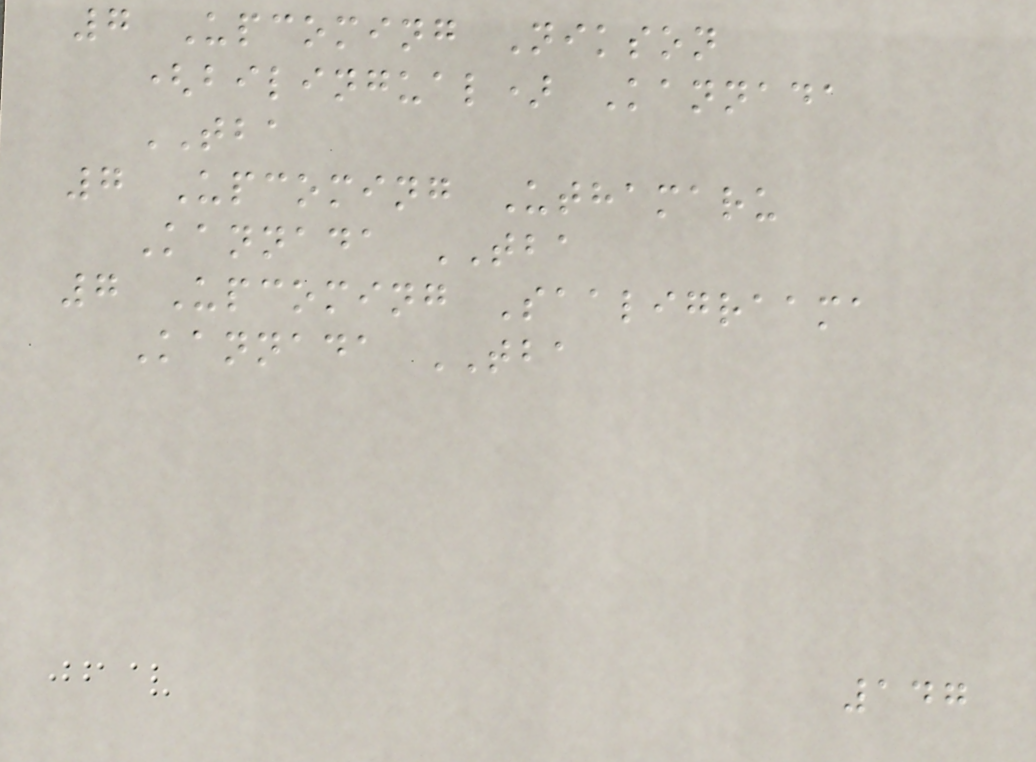7 Upcoming Nikson
(bilingual) Kannada
TBA
7 Upcoming Uthamaru
Kannada TBA
7 Upcoming Saaligraama
Kannada TBA
147
